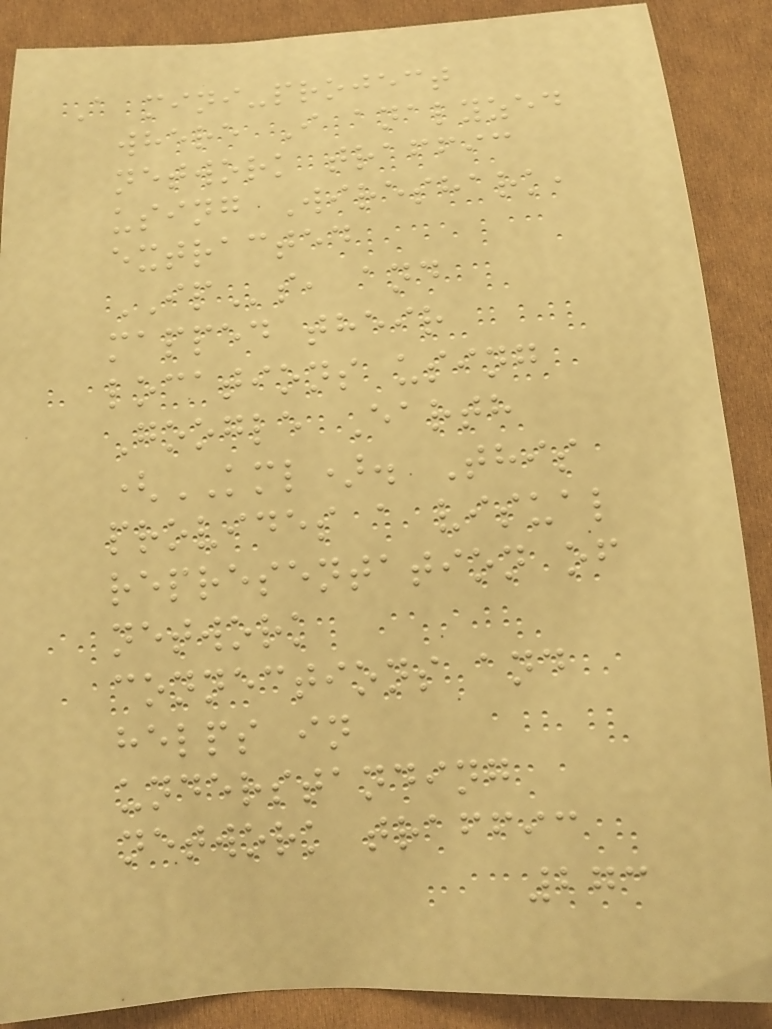A mini-project
where I analyzed
network traffic
using Wireshark,
extracted
IPs, and
mapped their
locations using
Google Earth
(KML). This
provides a visual
representation of
network
connections and
helps in
understanding
network traffic
273
